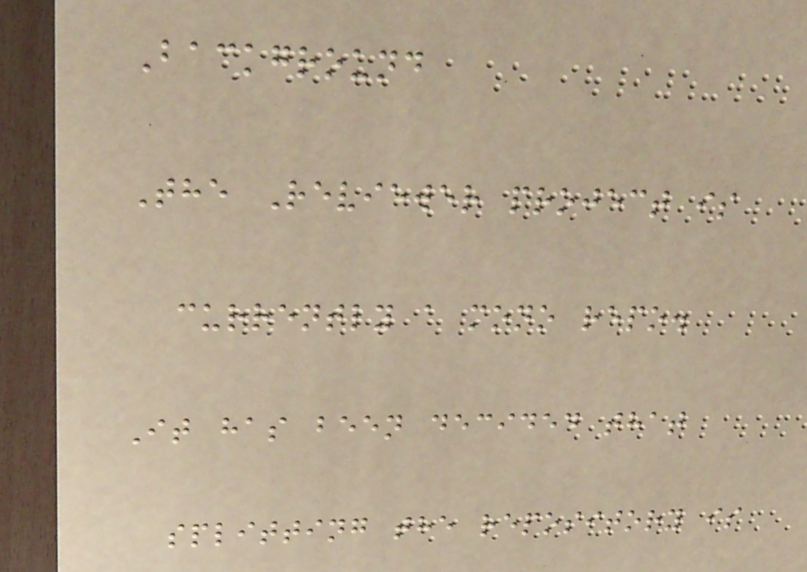Background
The Reviewer project is
currently a mono repo.
It has been decided that
splitting the repository is
